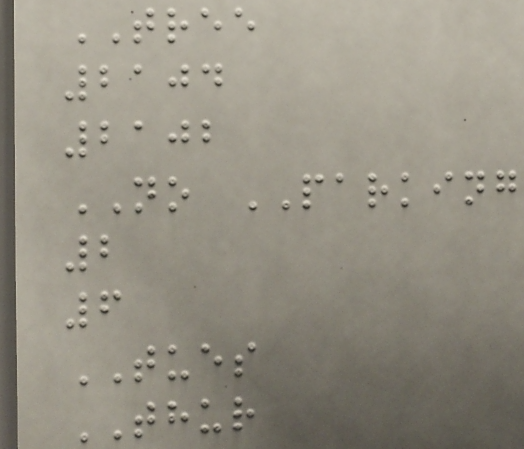TREE
2104
2102
NO PARKING
2
6
TUES
THUR
